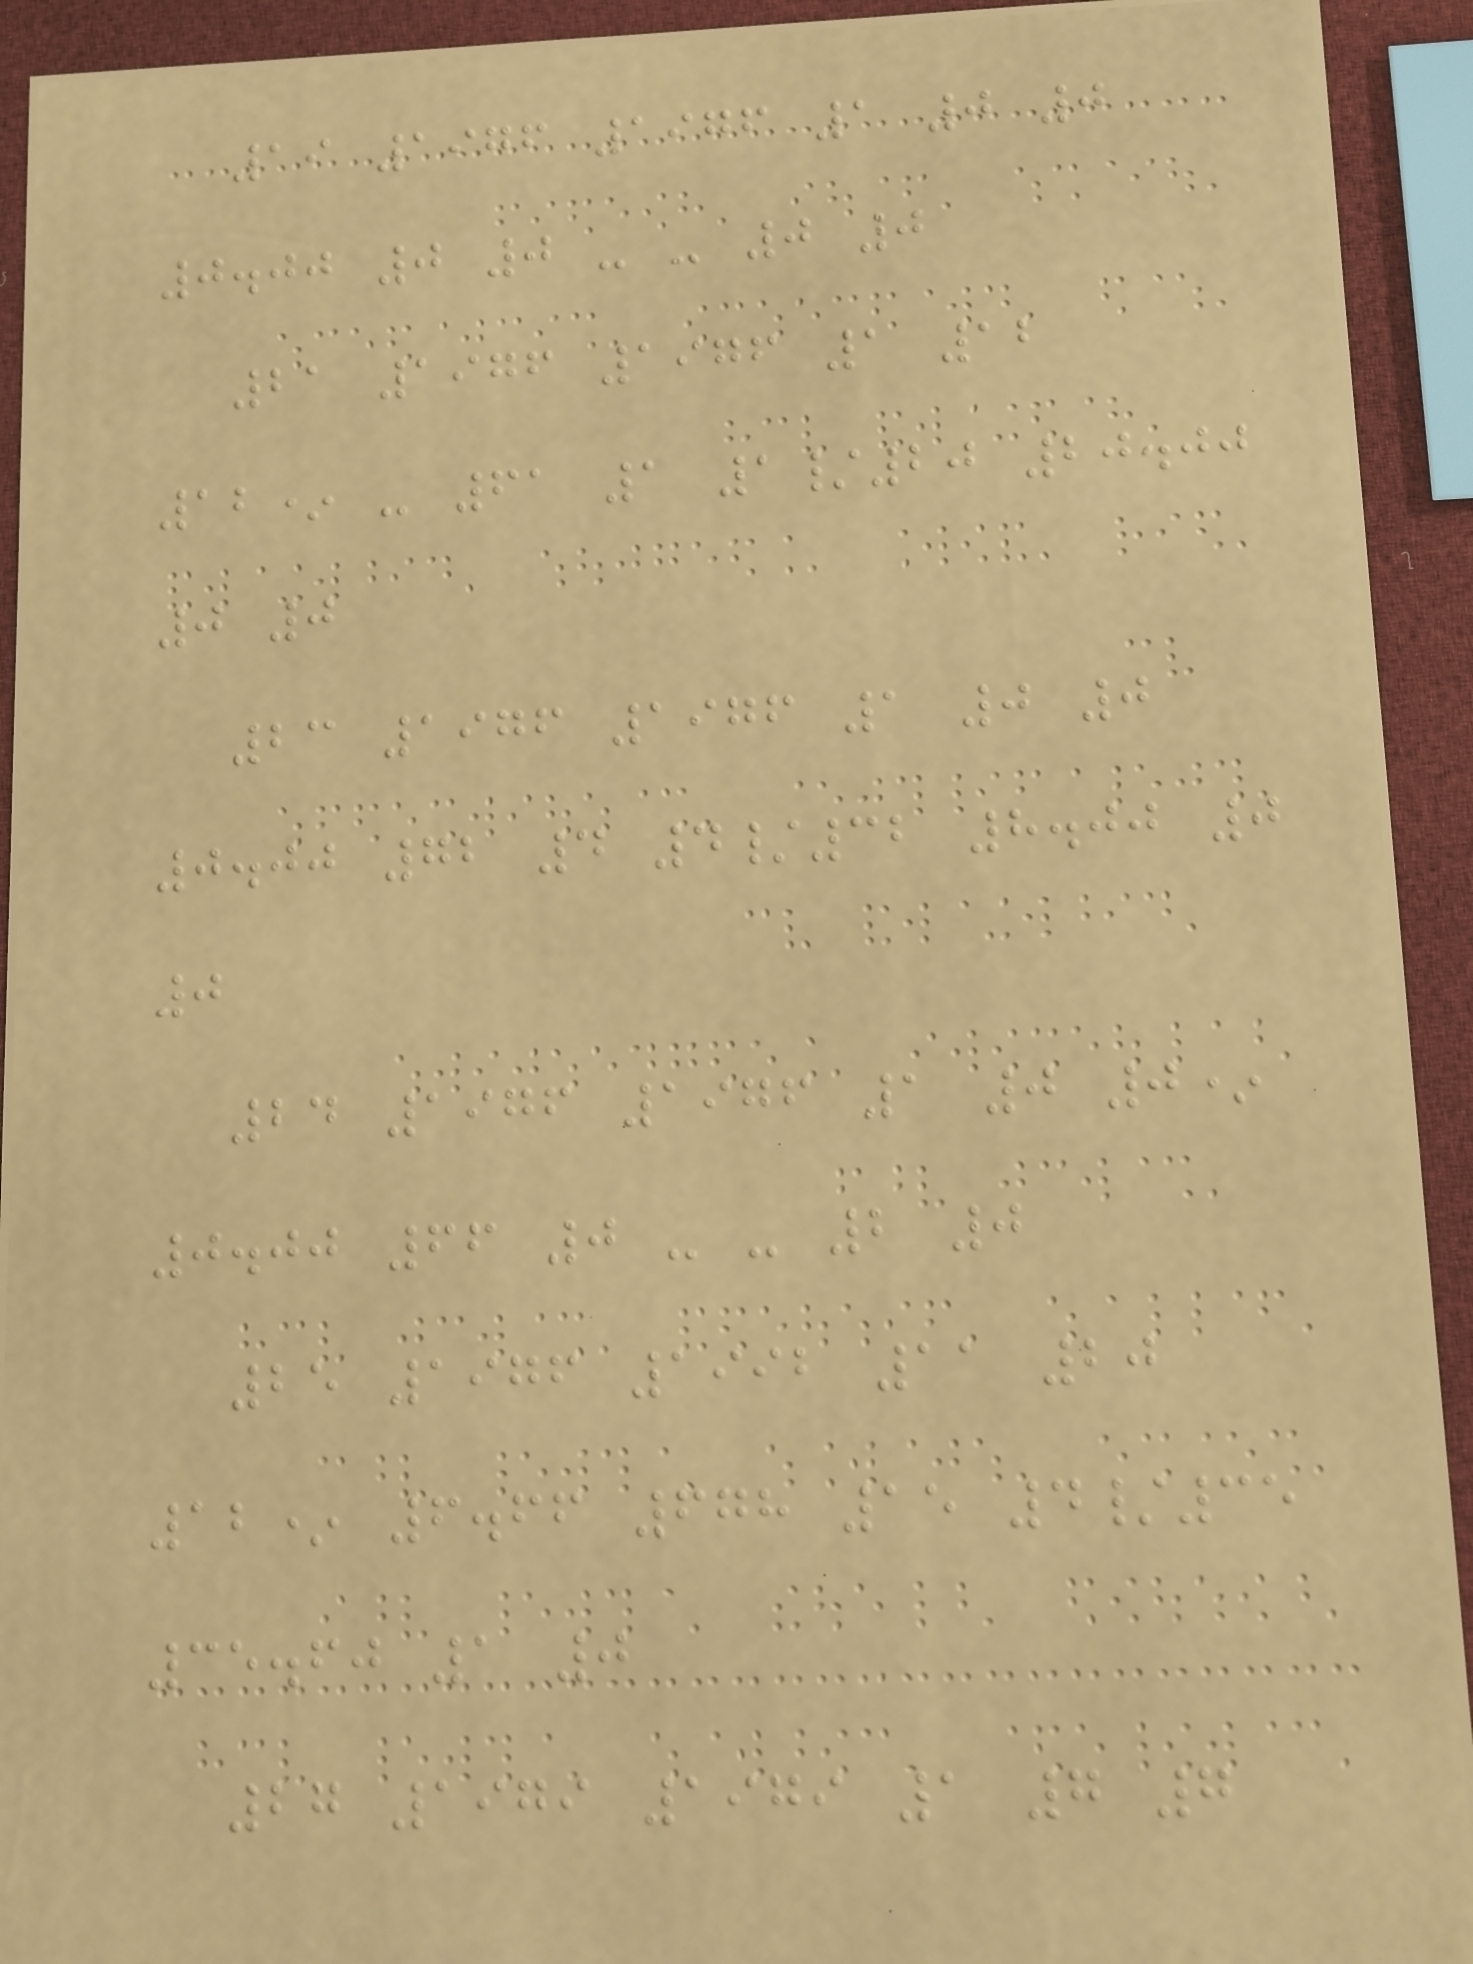19 1976 1976 1 0 0
0.00 0 0 - - 0 0
21 1976 1976 1 12
12* - 61 1 1/20 20.00
0 0
23 1976 1976 1 0 0
0.00 72 4 4/32 8.00 0
0
24 1976 1976 1 0 0*
0.00 66 0 - - 2 0
25 1976 1992 11 20
12* 6.66 678 15 4/35
35.60 1 0
27 1979 1979 1 7 7
